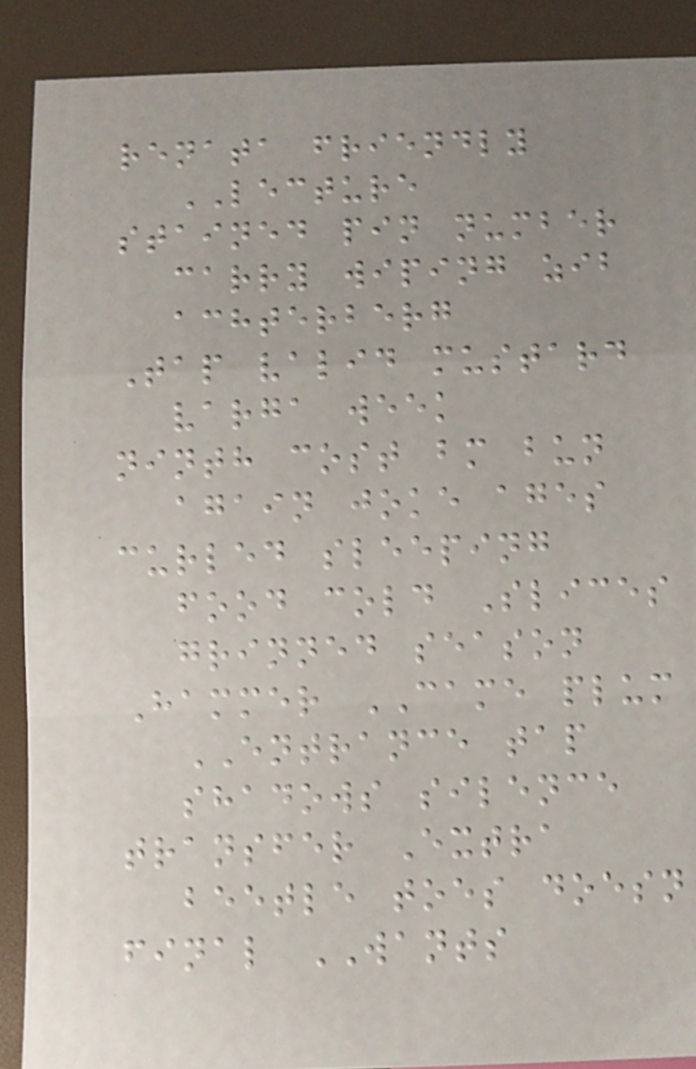renata friendly
LECTURE
stained pin number
carry wiping zib
achterberg
Tap valid mustard
varga week
ninth cost bm bun
again joke ages
curled sleeping
food cold Slices
grinned season
Hammer CAME plum
ENTRANCE tap
shadows silence
transfer Extra
beetle toes doesn
final WANTS
